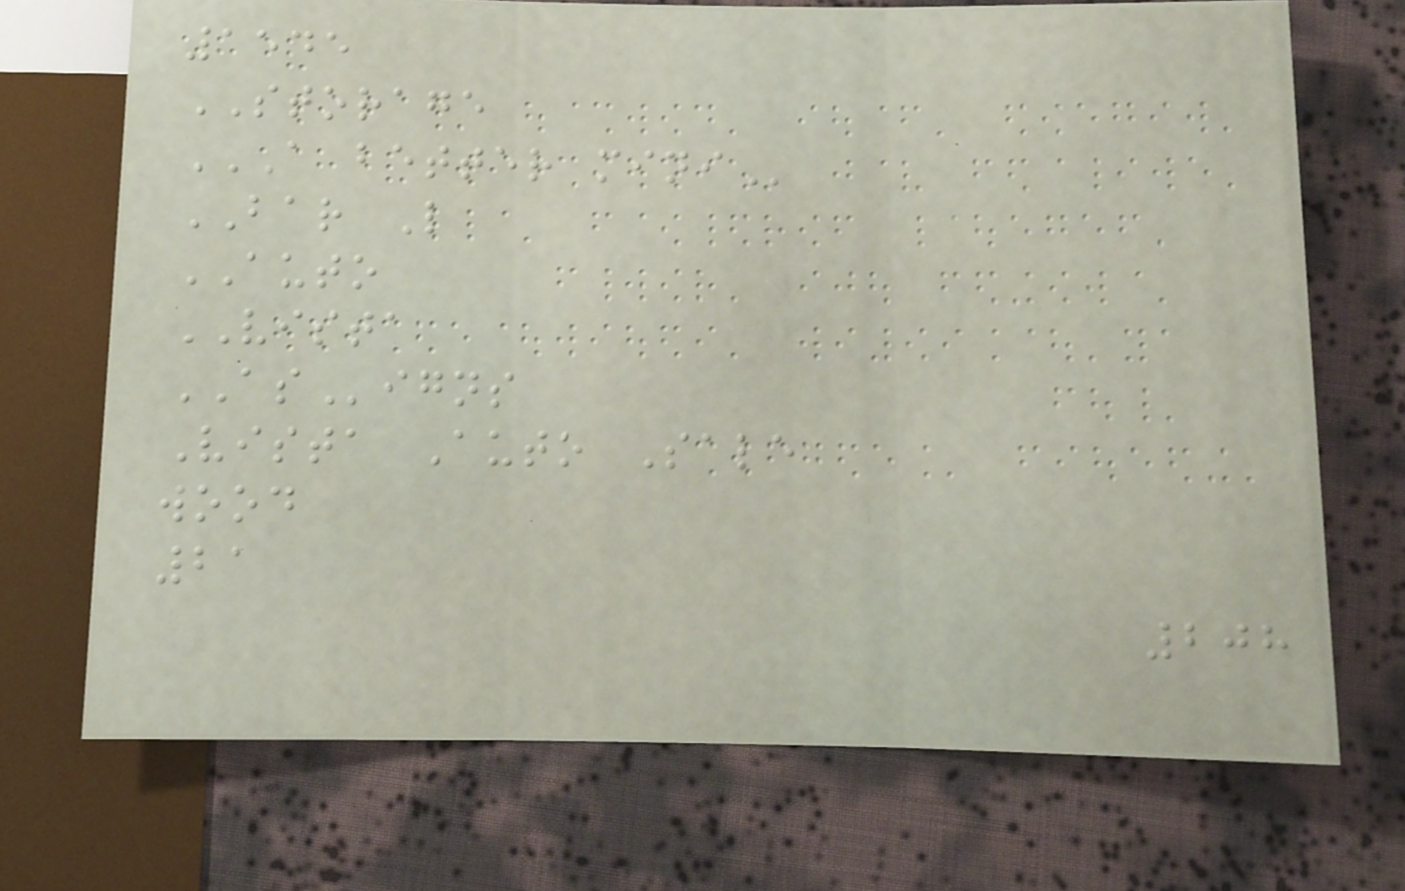1545
STORAGE
A BETTER MINI
BAR L
AUTO
VISTA
ASigns
Vista Auto Sale
wood
21
208
